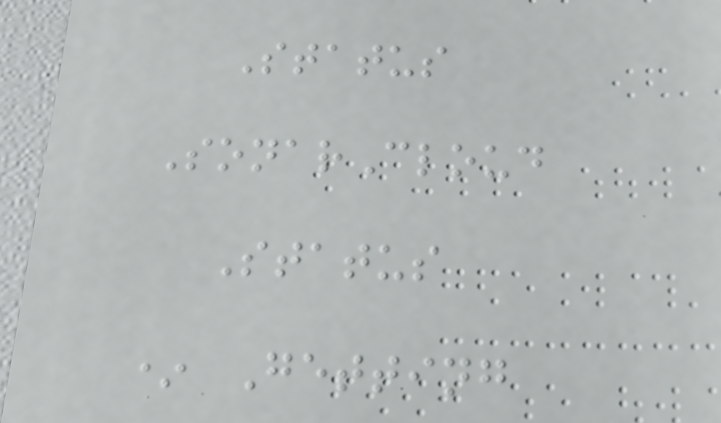Status
SonarCloud
Status
* Getting
